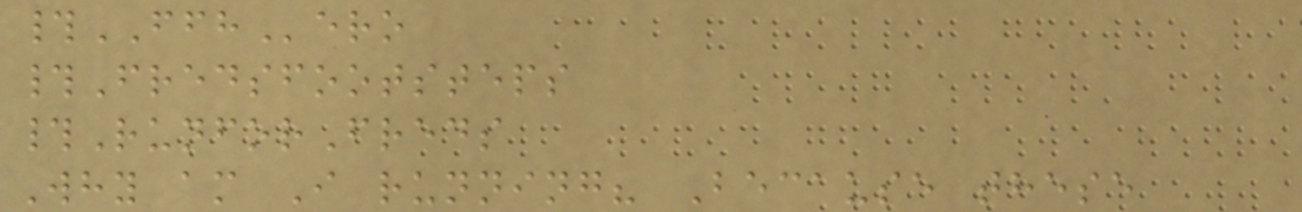#FFHero
#Fredsfootsteps
#RunforFreds
Why am I running? Because these
